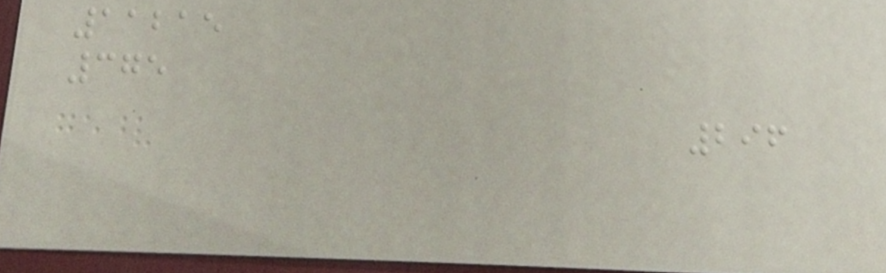11215
375
296
